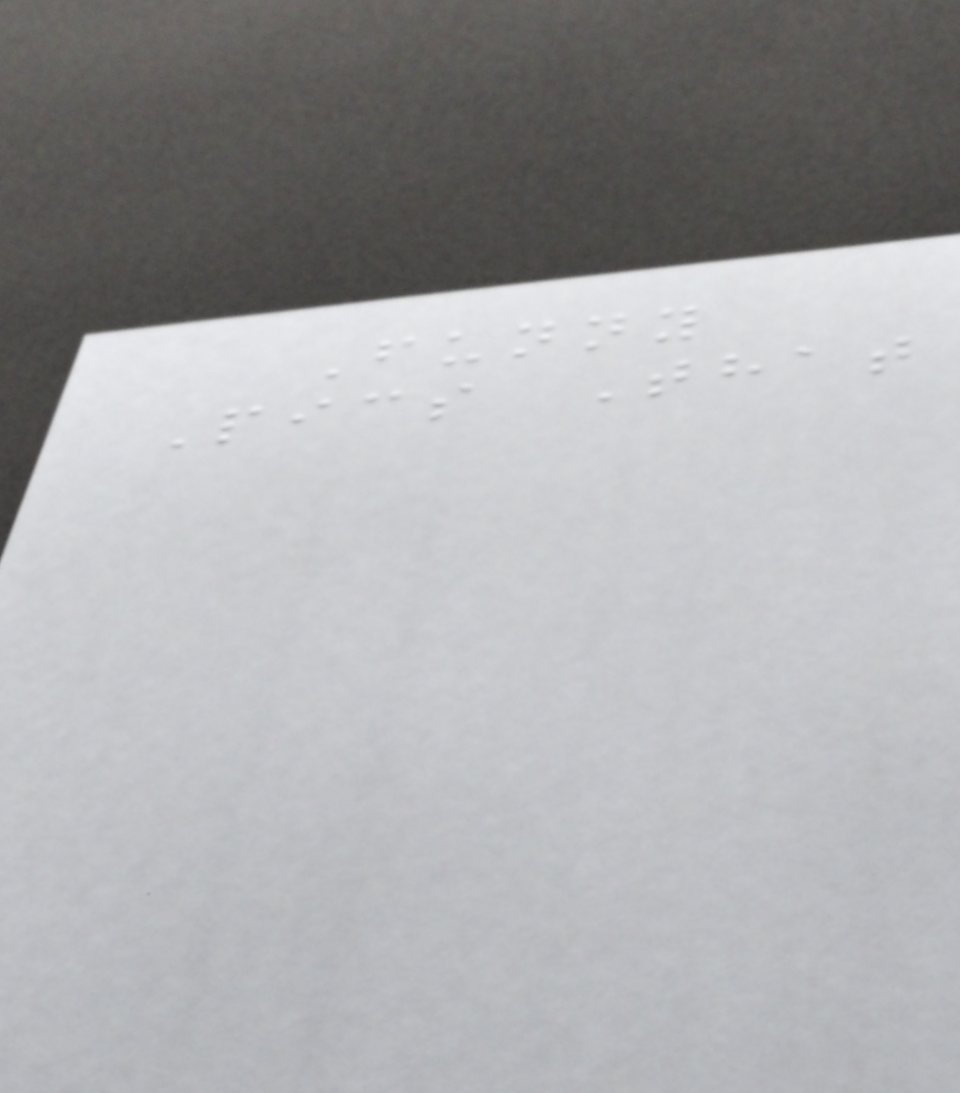Funny
Pics That
